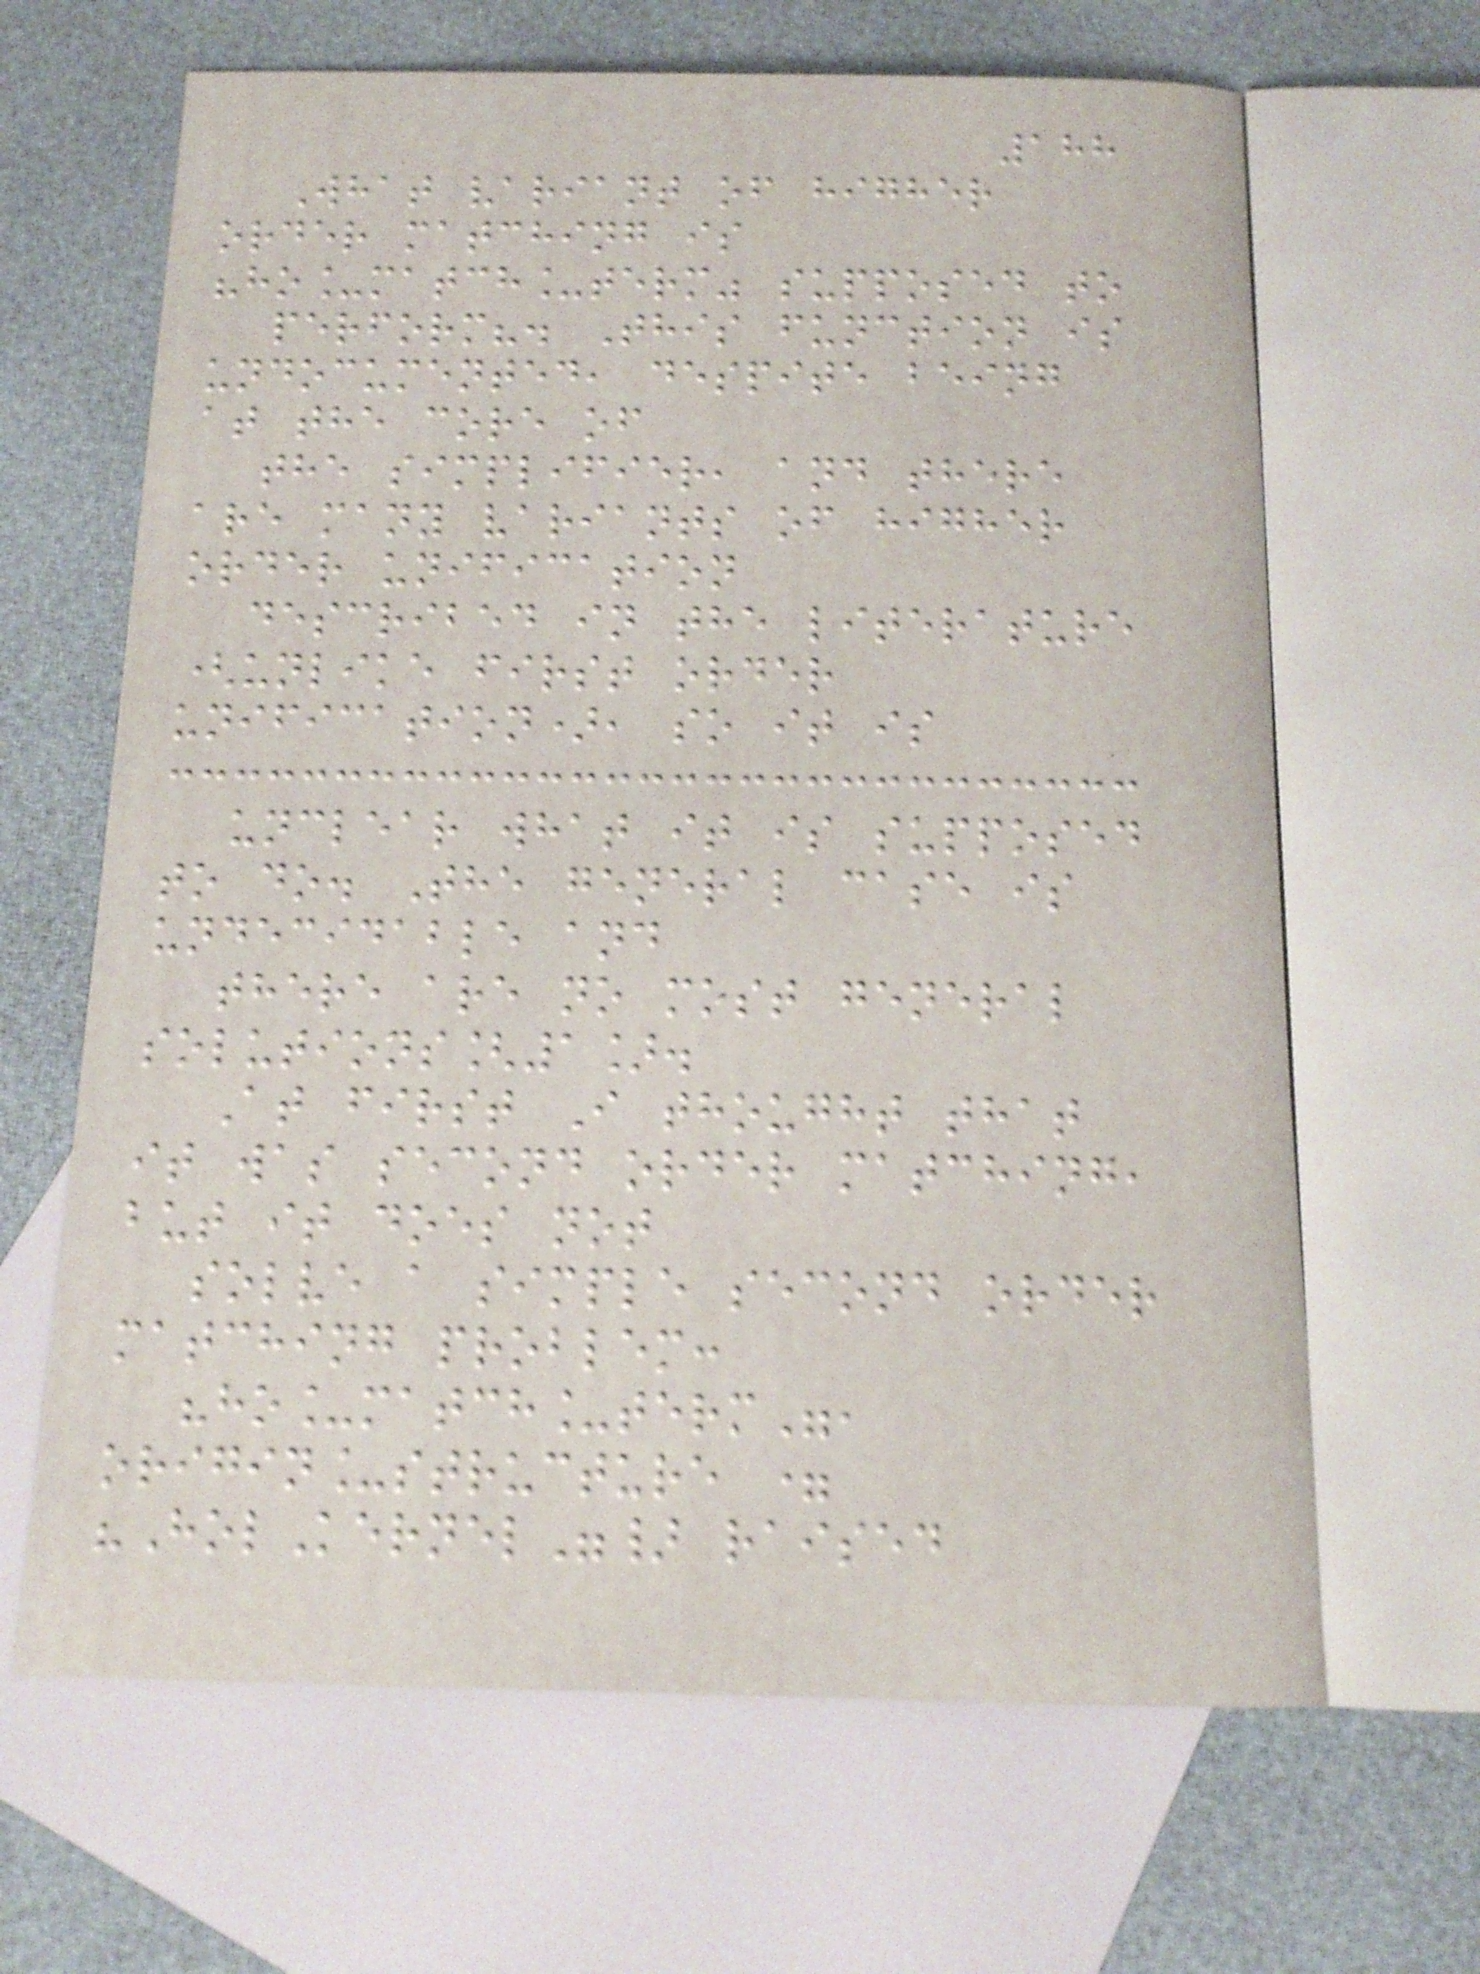188
What variant of higher
order matching is
"ho_match_term" supposed to
perform?. This function is
undocumented, despite being
at the core of
the simplifier, and there
are many variants of higher
order unification
described in the literature
(unlike first order
unification), so it is
unclear what it is supposed
to do. The general case is
undecidable and
there are no most general
solutions[1].
At first I thought that
it was second order matching,
but it does not
solve a simple second order
matching problem:
"ho_match_term",
origin_structure =
"HolKernel"} raised
